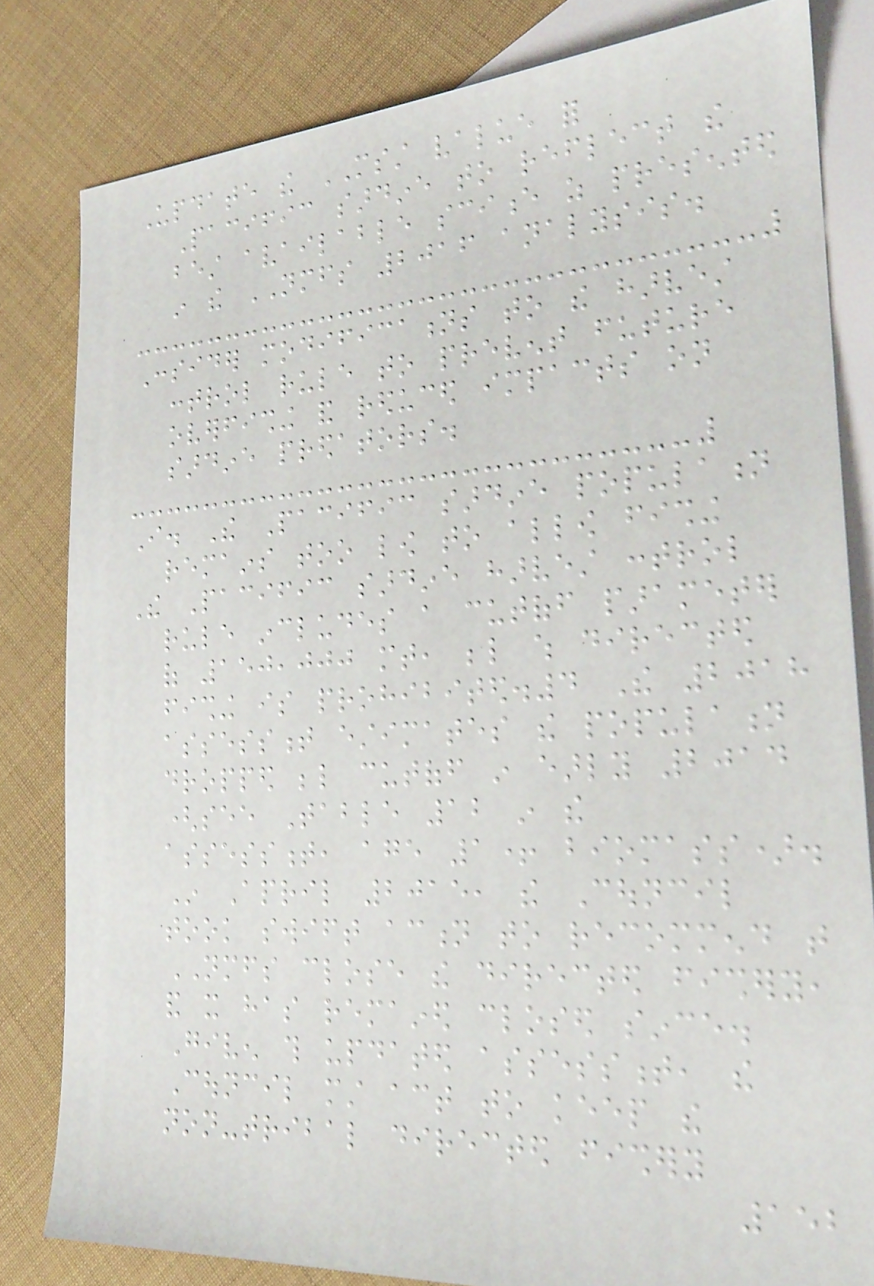Update the MSST value for
Pacific sardine to reflect the
best available science as presented
in the NMFS 2016 analysis.
Consider modifications to the harvest
control rule to prevent future
overfishing and reduced impacts on
sardine predators.
I. The Pacific sardine population
remains too low to allow fishing
The Pacific sardine harvest control
rule includes a cutoff parameter
of 150,000 mt, below which directed
fishing is prohibited.4 The 2018
assessment estimates the population
dropped below cutoff in early 2014
(see Table 12 in the
assessment, age 1+ biomass).
In April 2015, the Council
took swift action to recommend that
NMFS close the directed fishery,
and it has remained closed since.
Given this updated assessment, the
Council must act to keep the
non-tribal directed fishery
152
